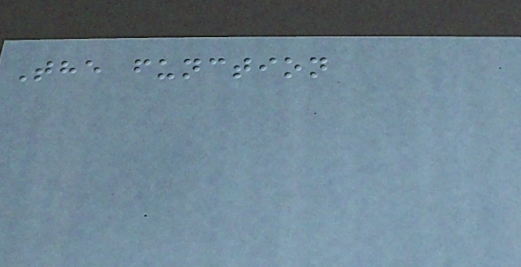The function
